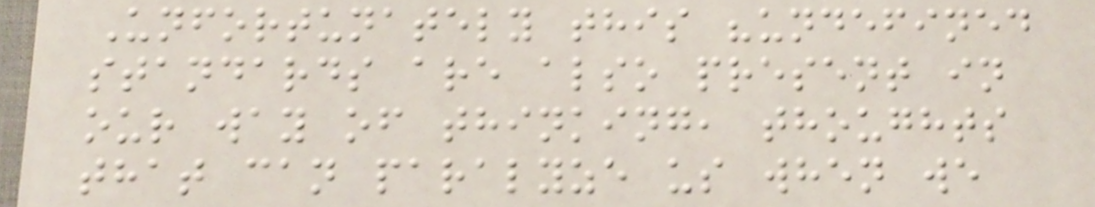Unfortunately this "undefined
standards are also present in
our way of thinking, thoughts
that can paralyze us when we
